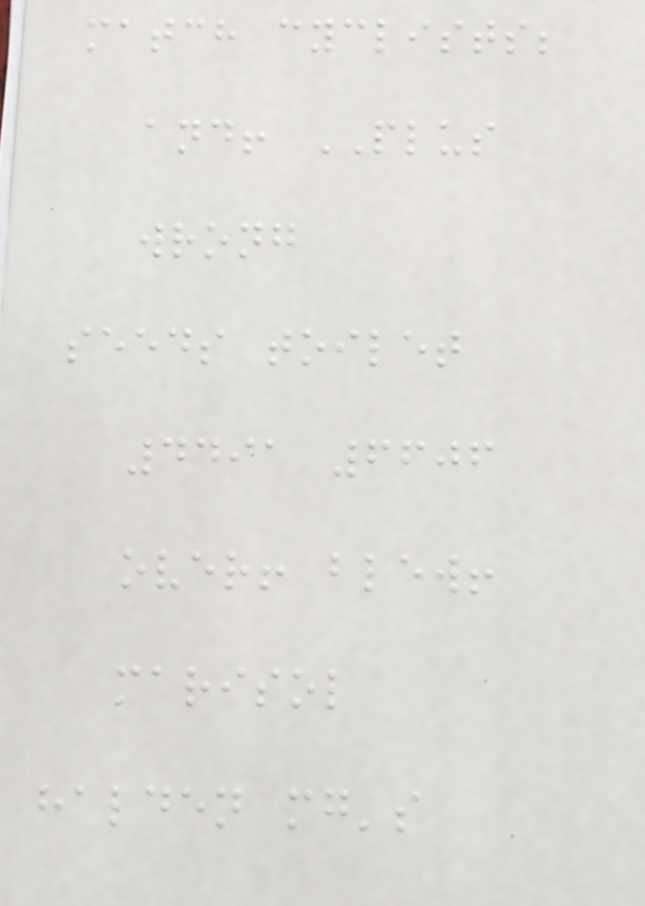match cyclists;
and! PLUS
wrong
seeds toilet
4491 6606
over! blew!
marisol
halden mg's
